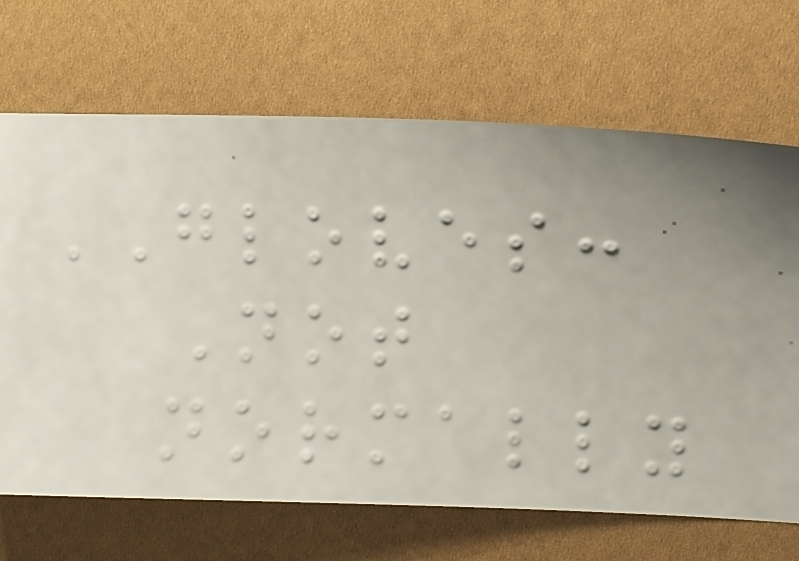GLOVES:
Not
normally
